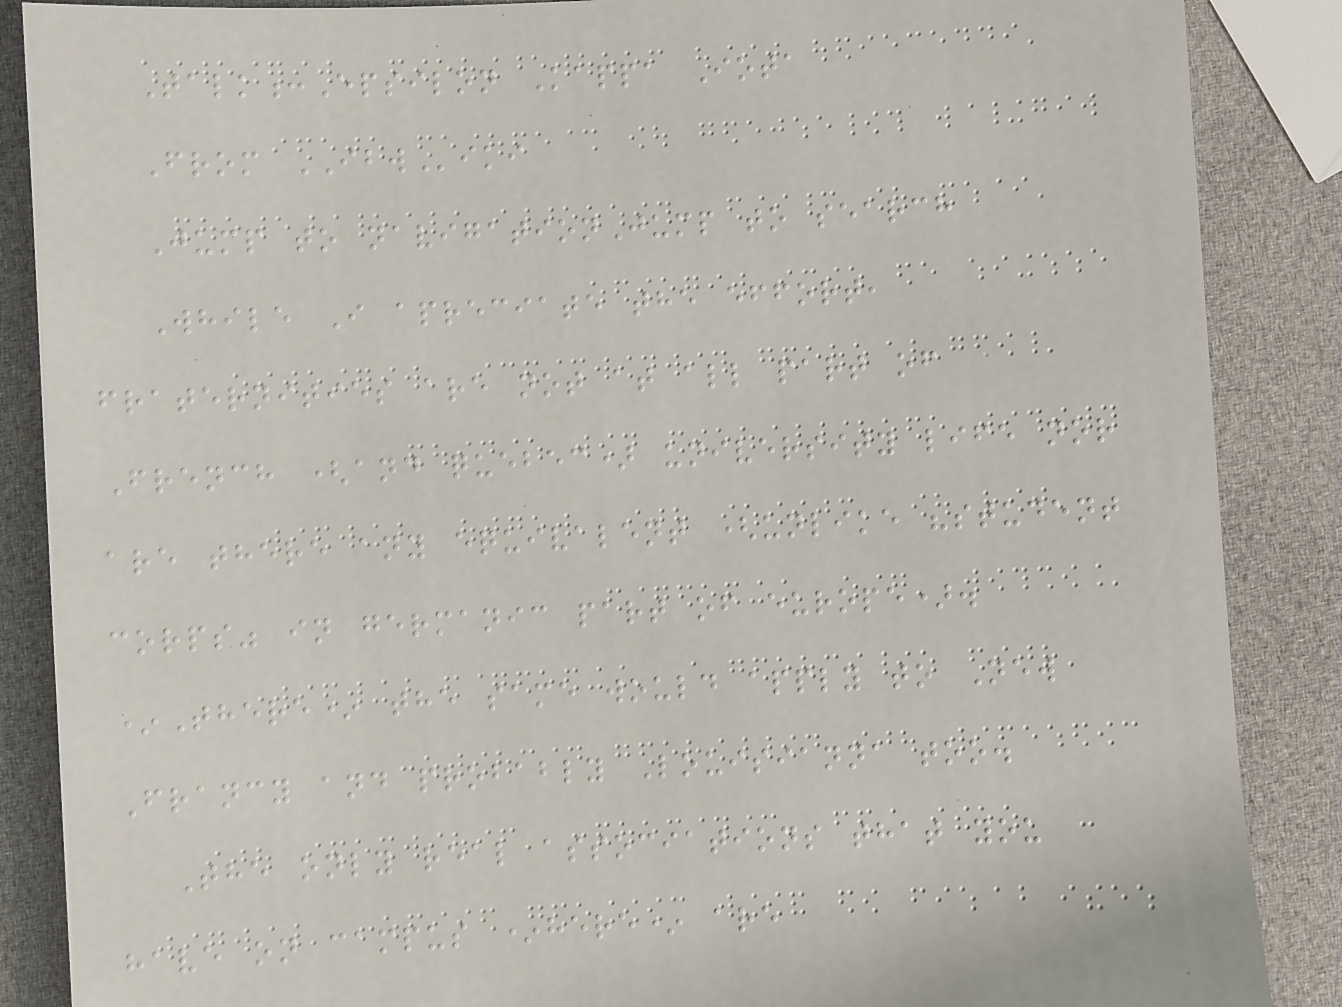Talk:Epsilon Kappa Iota
From IBWiki
Jump to navigationJump to search
While I apreciate the effort,
fraternities are not at all part of
French (and quebec) university life nor
are there any equivalent (unlike "student
corps" in germanic part of europe).
*There* the same would apply to New
Francy and probably Louisianna too.
The only real associations that you
have on campus *here* are
